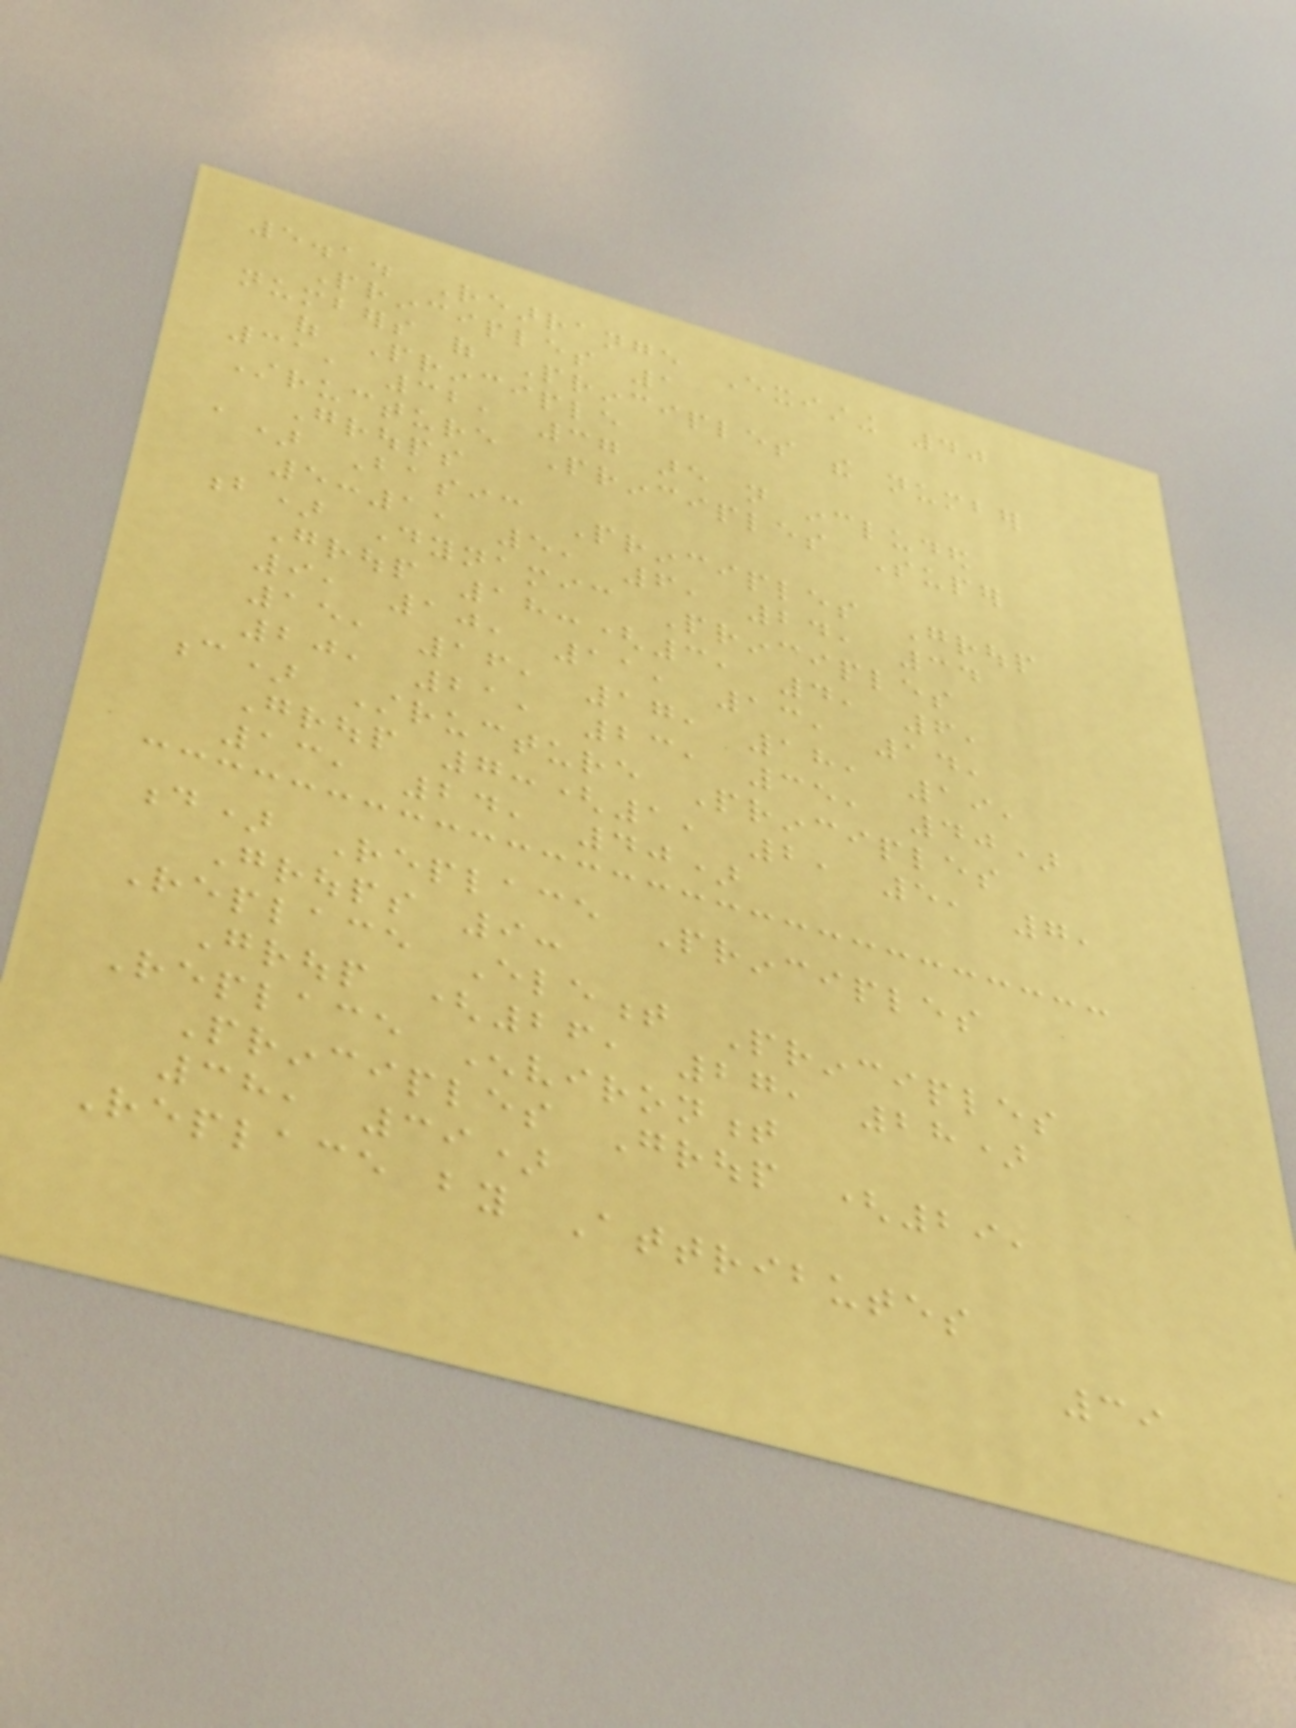5.1. Rearrange Existing 40
Principles 1
numbers of Principles the number
of Principle
31, 32, 37 are not included
Structure Principles Super
Groups
a) Basic Principles Group
5:1, 5, 6, 24, 34
b) Dynamic Principles
Group 18:(3, 4, 6,
9, 10, 11, 13, 14,
15, 16, 17, 18, 19,
20, 21, 23, 35, 40)
c) Structure Principles
Group 7:(1, 2, 5, 7,
13, 24, 40)
d) Replace Principles
Groups 9:
Replace Element Principles
Group (26, 27, 28)
Replace Environment
Principles Group (29,
38, 39)
Replace by Attributes
39
